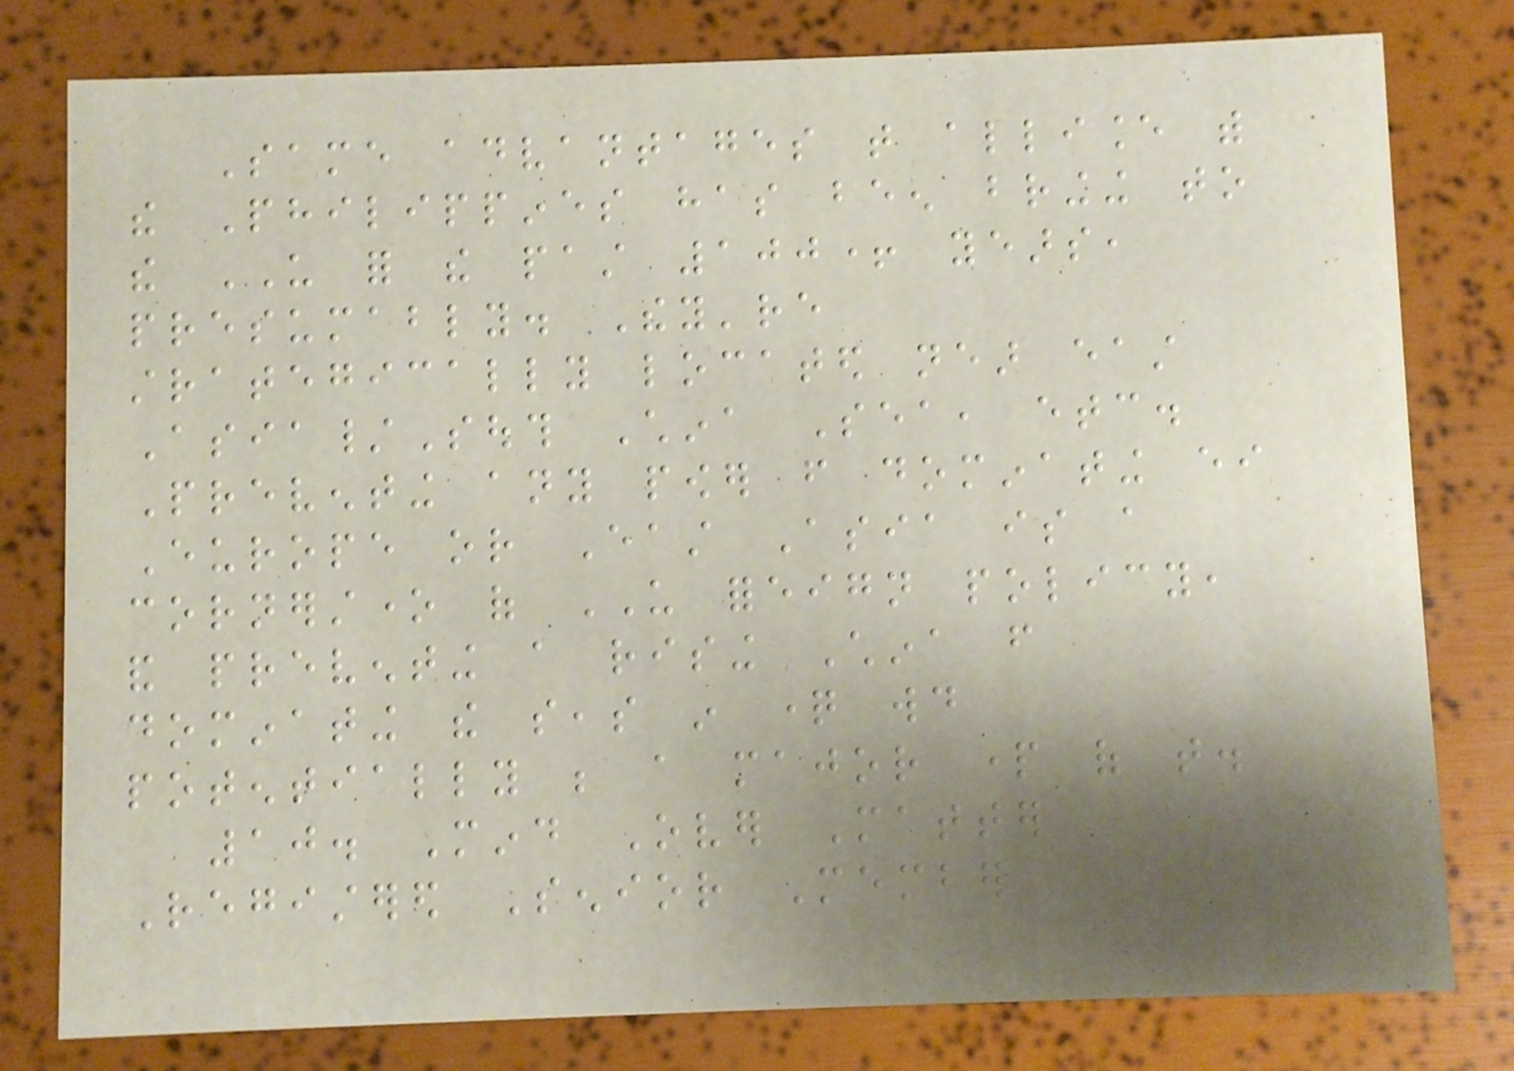Same advantages that alliance with
the Philippines has been bringing to
the US for the past 100+ years,
presumably. They're
strategically located near east
Asia/South China Sea, etc.
Preventing any power from dominating either
Europe or East Asia is a
cornerstone of US foreign policy,
and preventing a rising China from
dominating the seas in question would
potentially be a major part of that.
10. Mind Over Matter
Registered Senior Member
